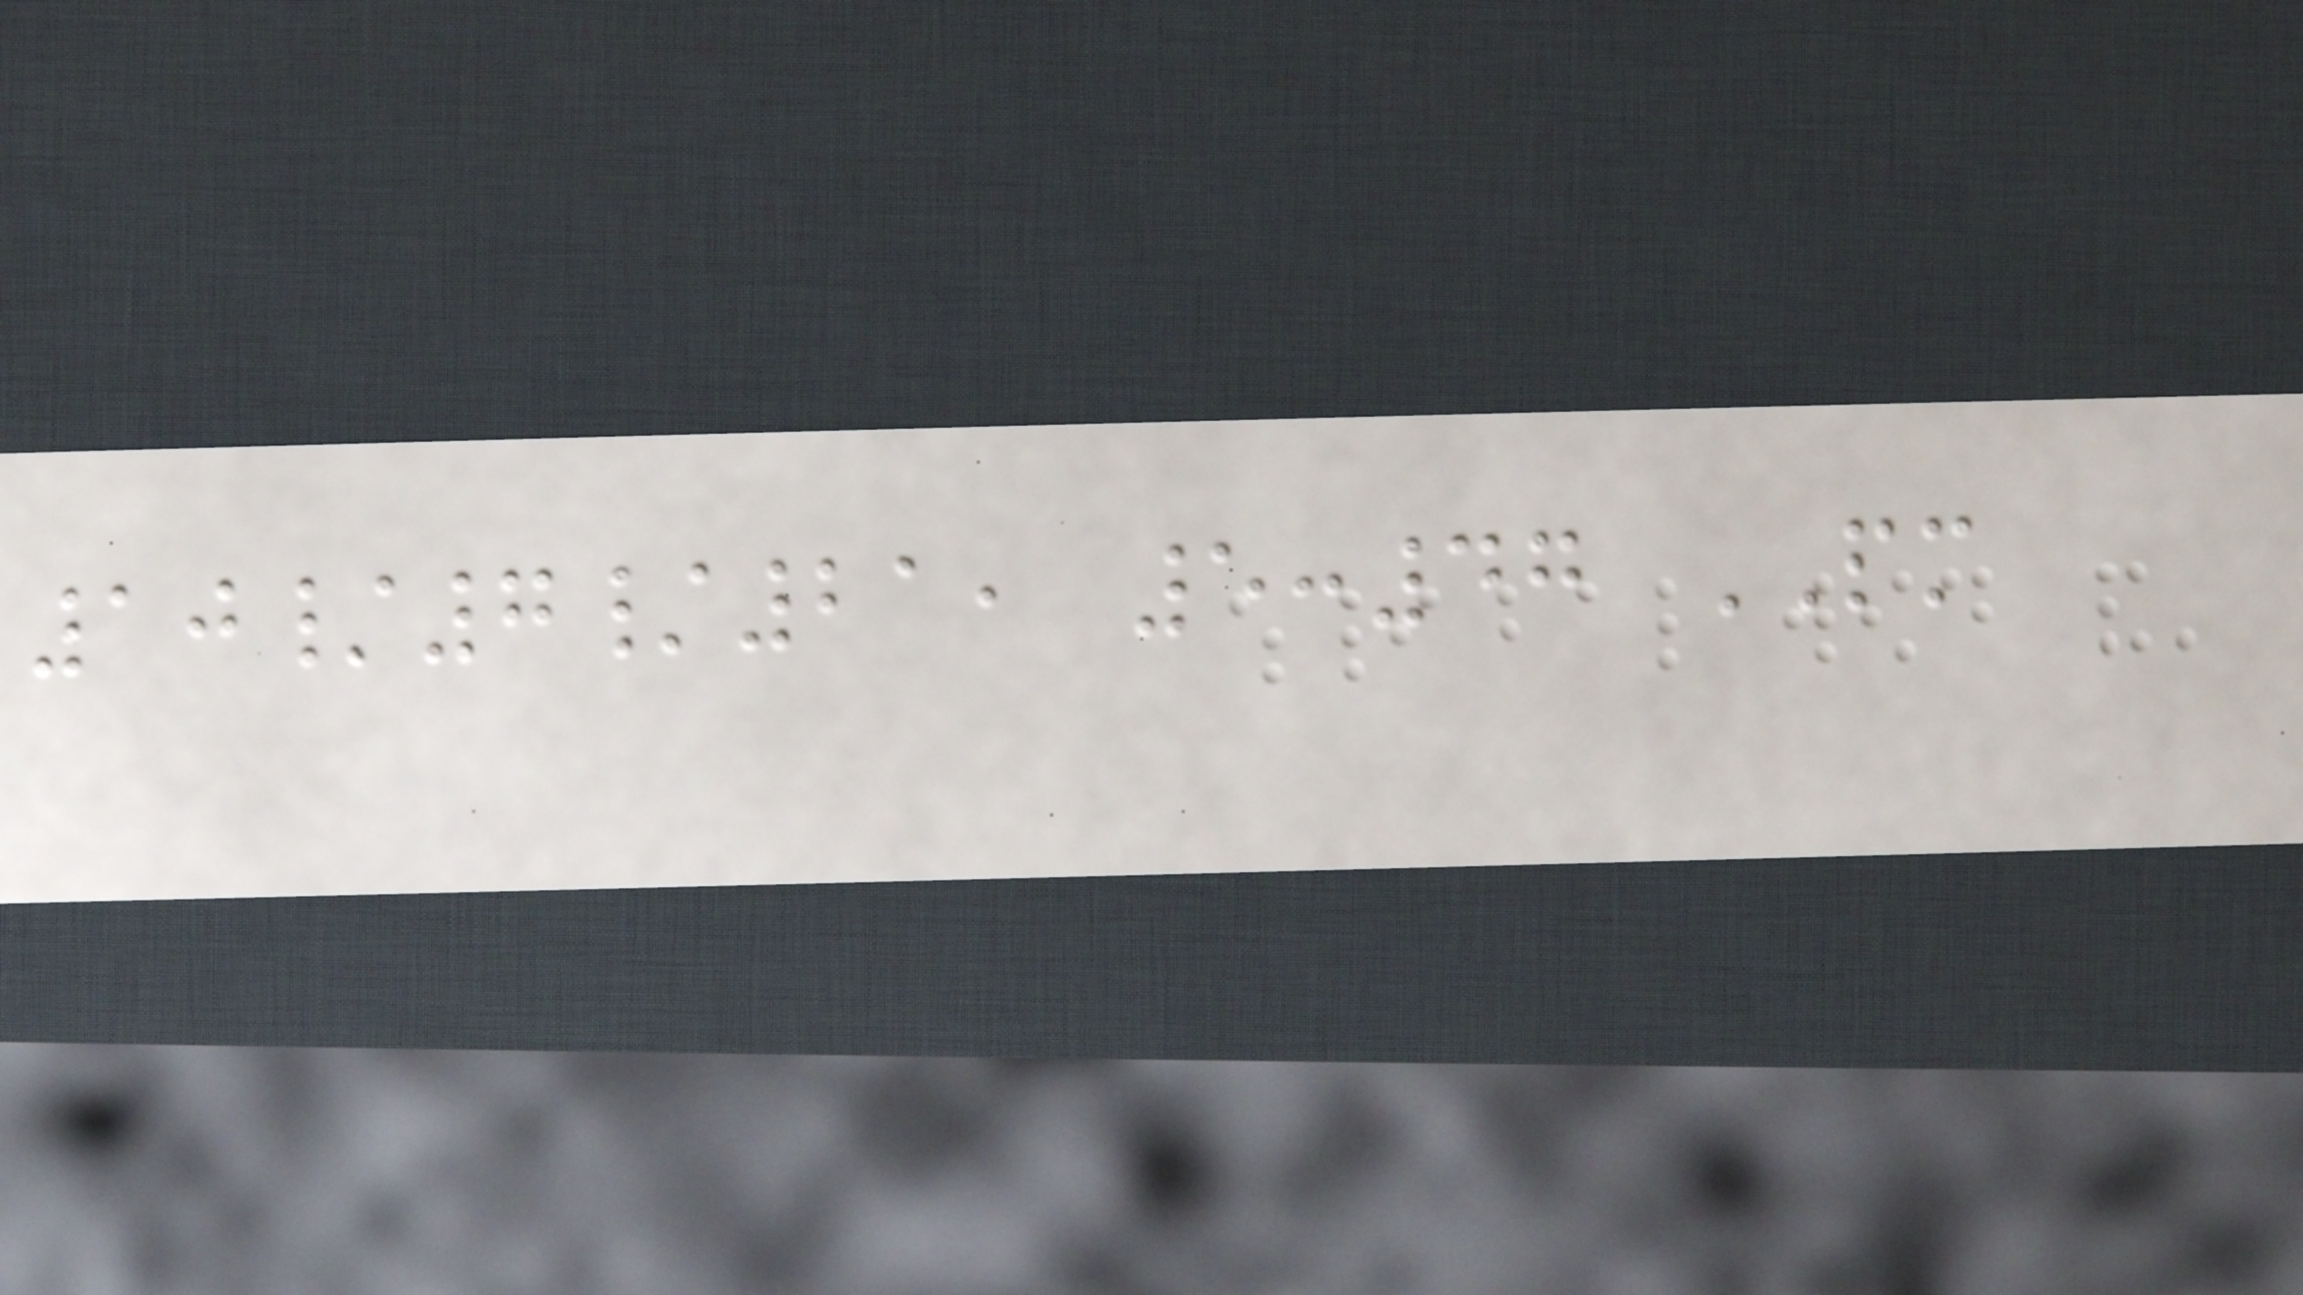10/7/21, 5:47 PM
